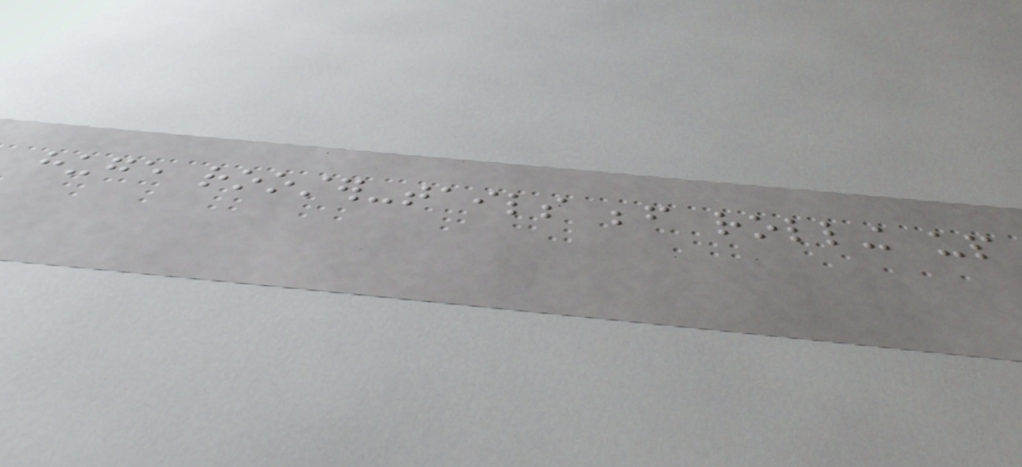huge rooster-tails before rolling up
